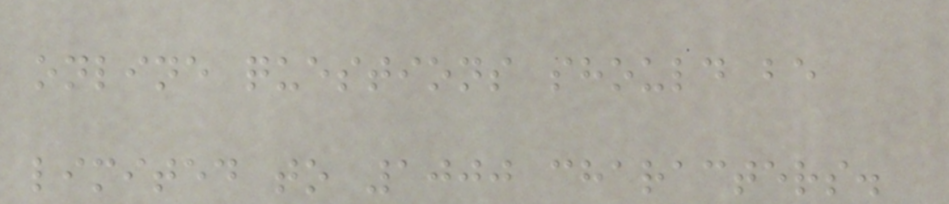online questions should be
limited to 1000 characters.
